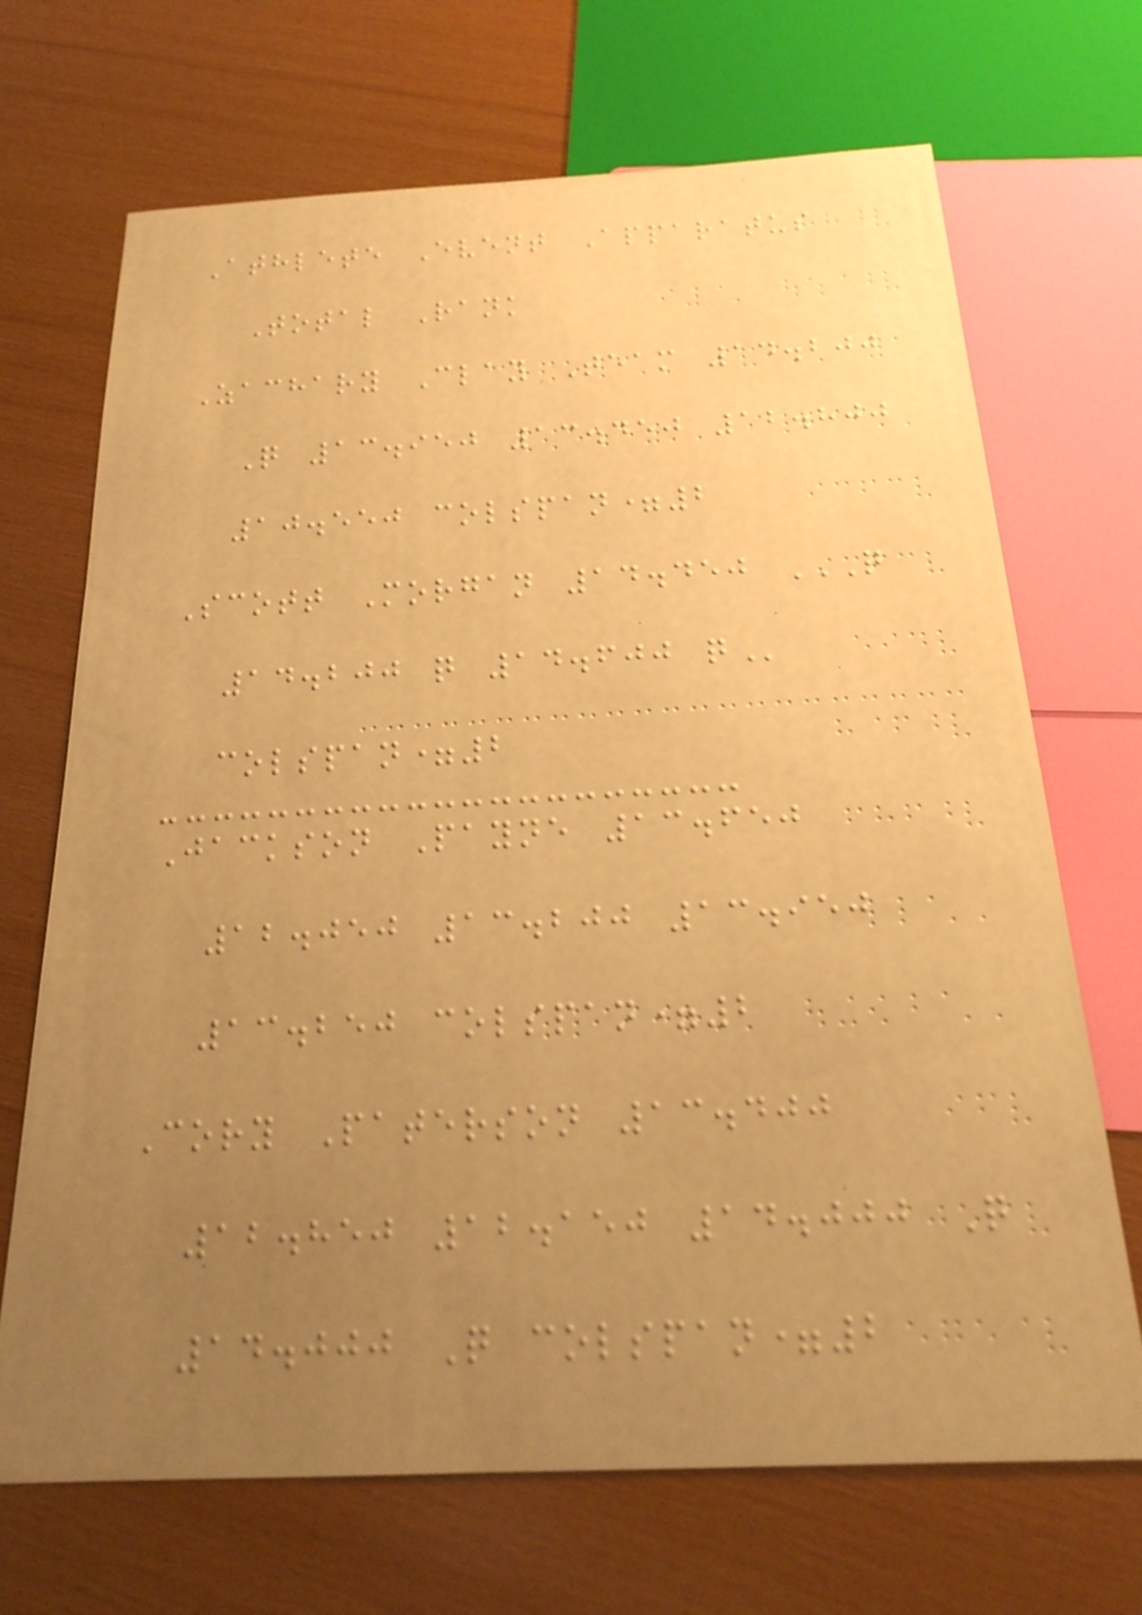Athlete Event Apparatus
Total Rank
Zachary Clay Team 14.200
Q 13.950 13.450 12.800
10.550 colspan=2
Scott Morgan 14.450 Q
14.200 Q 14.600 Q
colspan=2
Jackson Payne 13.650
12.050 13.200 13.950
13.250 colspan=2
Cory Paterson 13.400
12.850 12.150 14.000 Q
14.000 Q colspan=2
